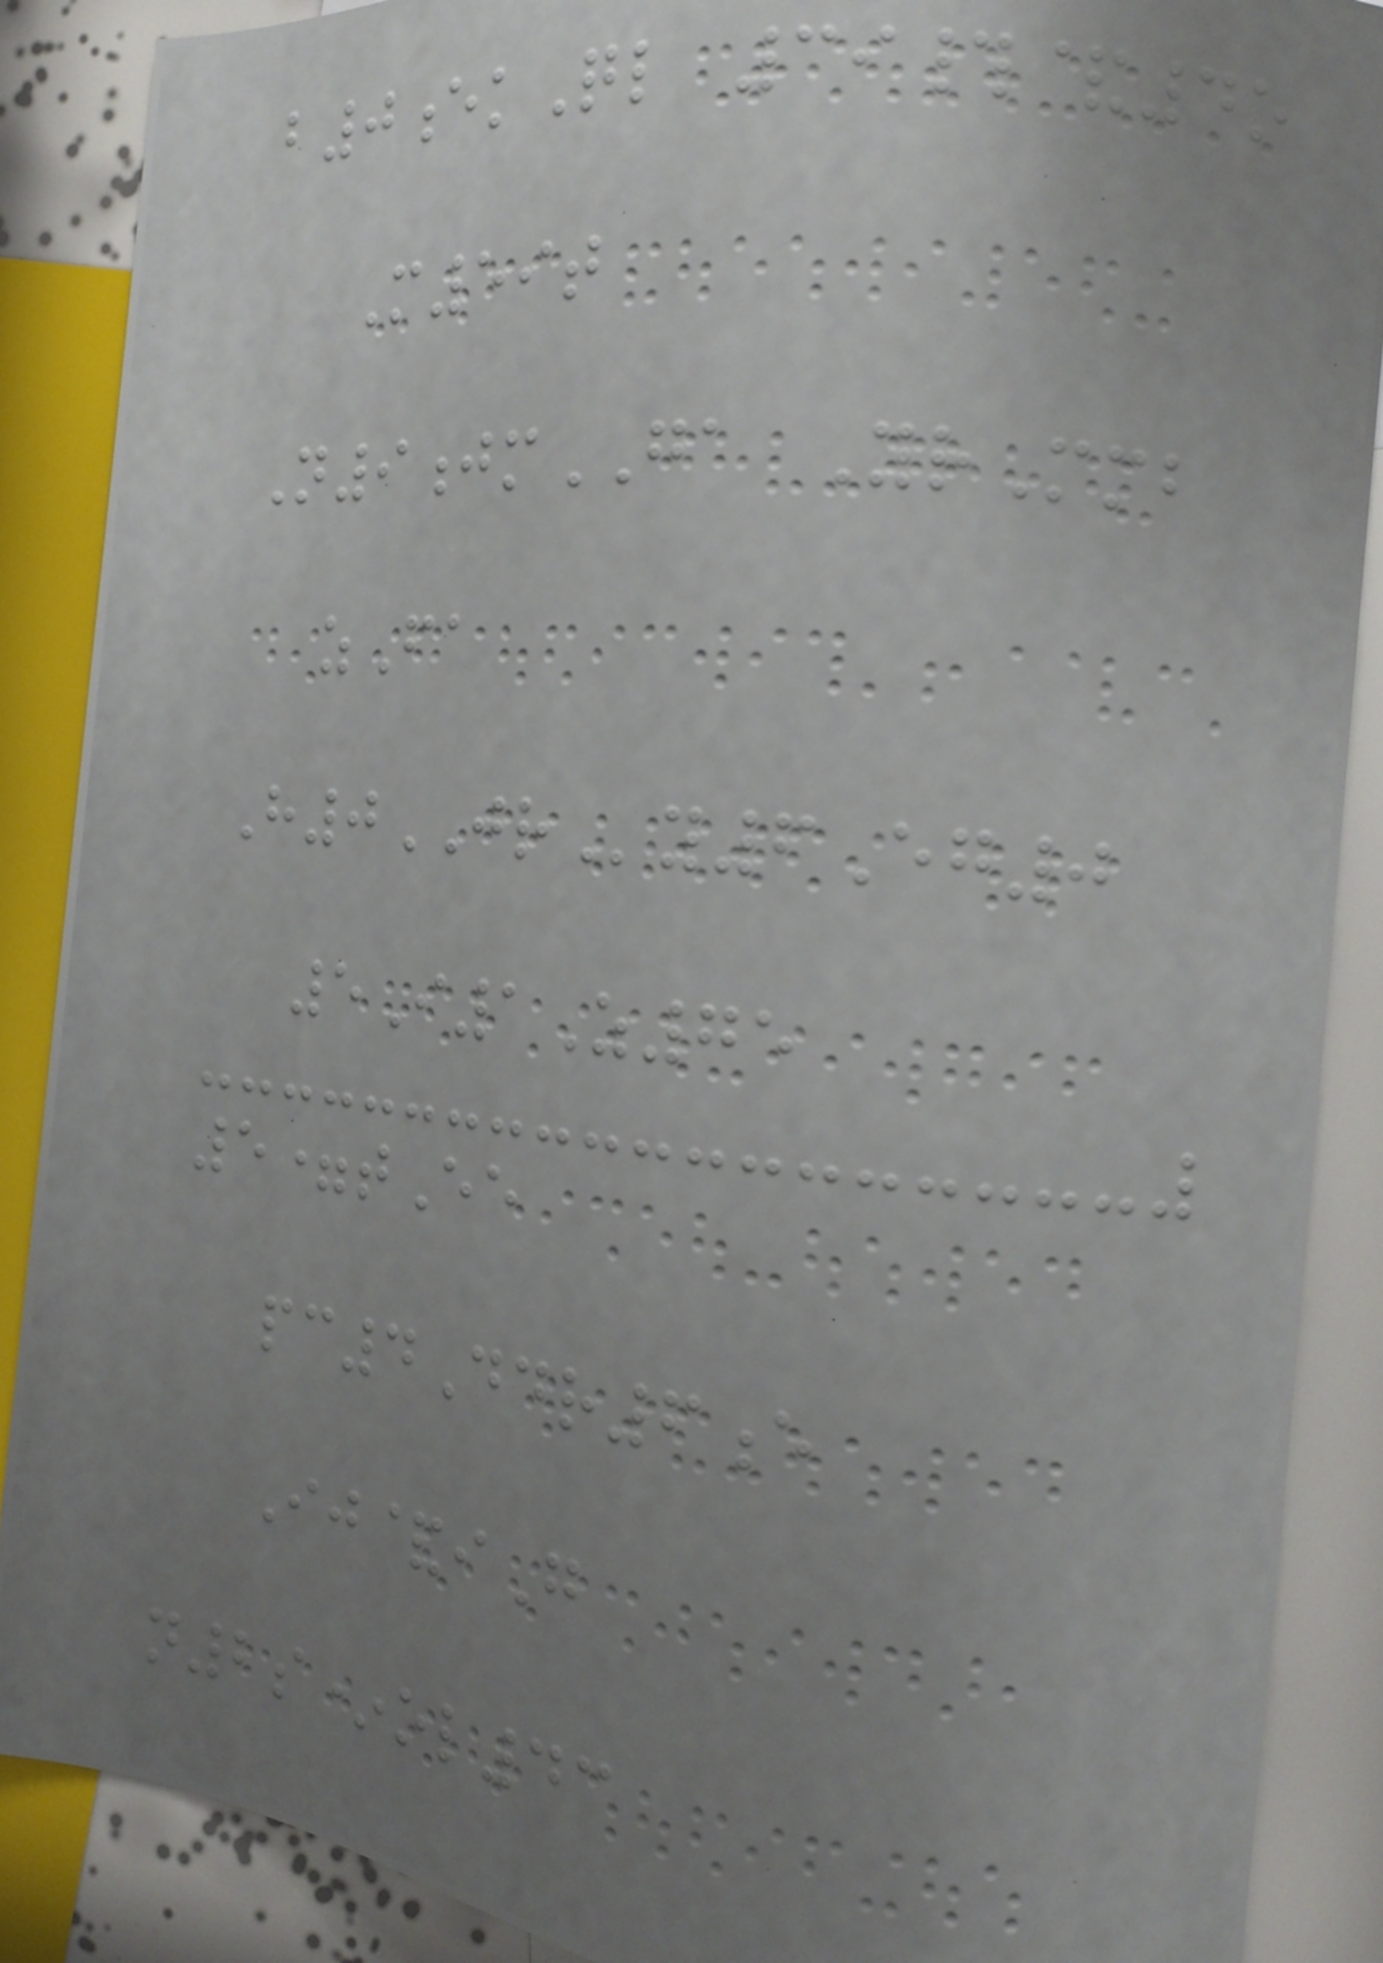b0ekQl 39#&4o
M59t
N9jmGA YrMmb
zFa
H0JRy6Eg0
5I1Z75
5=tEe
pc4Ddr6e
Ij&iG
n2s*ol43
